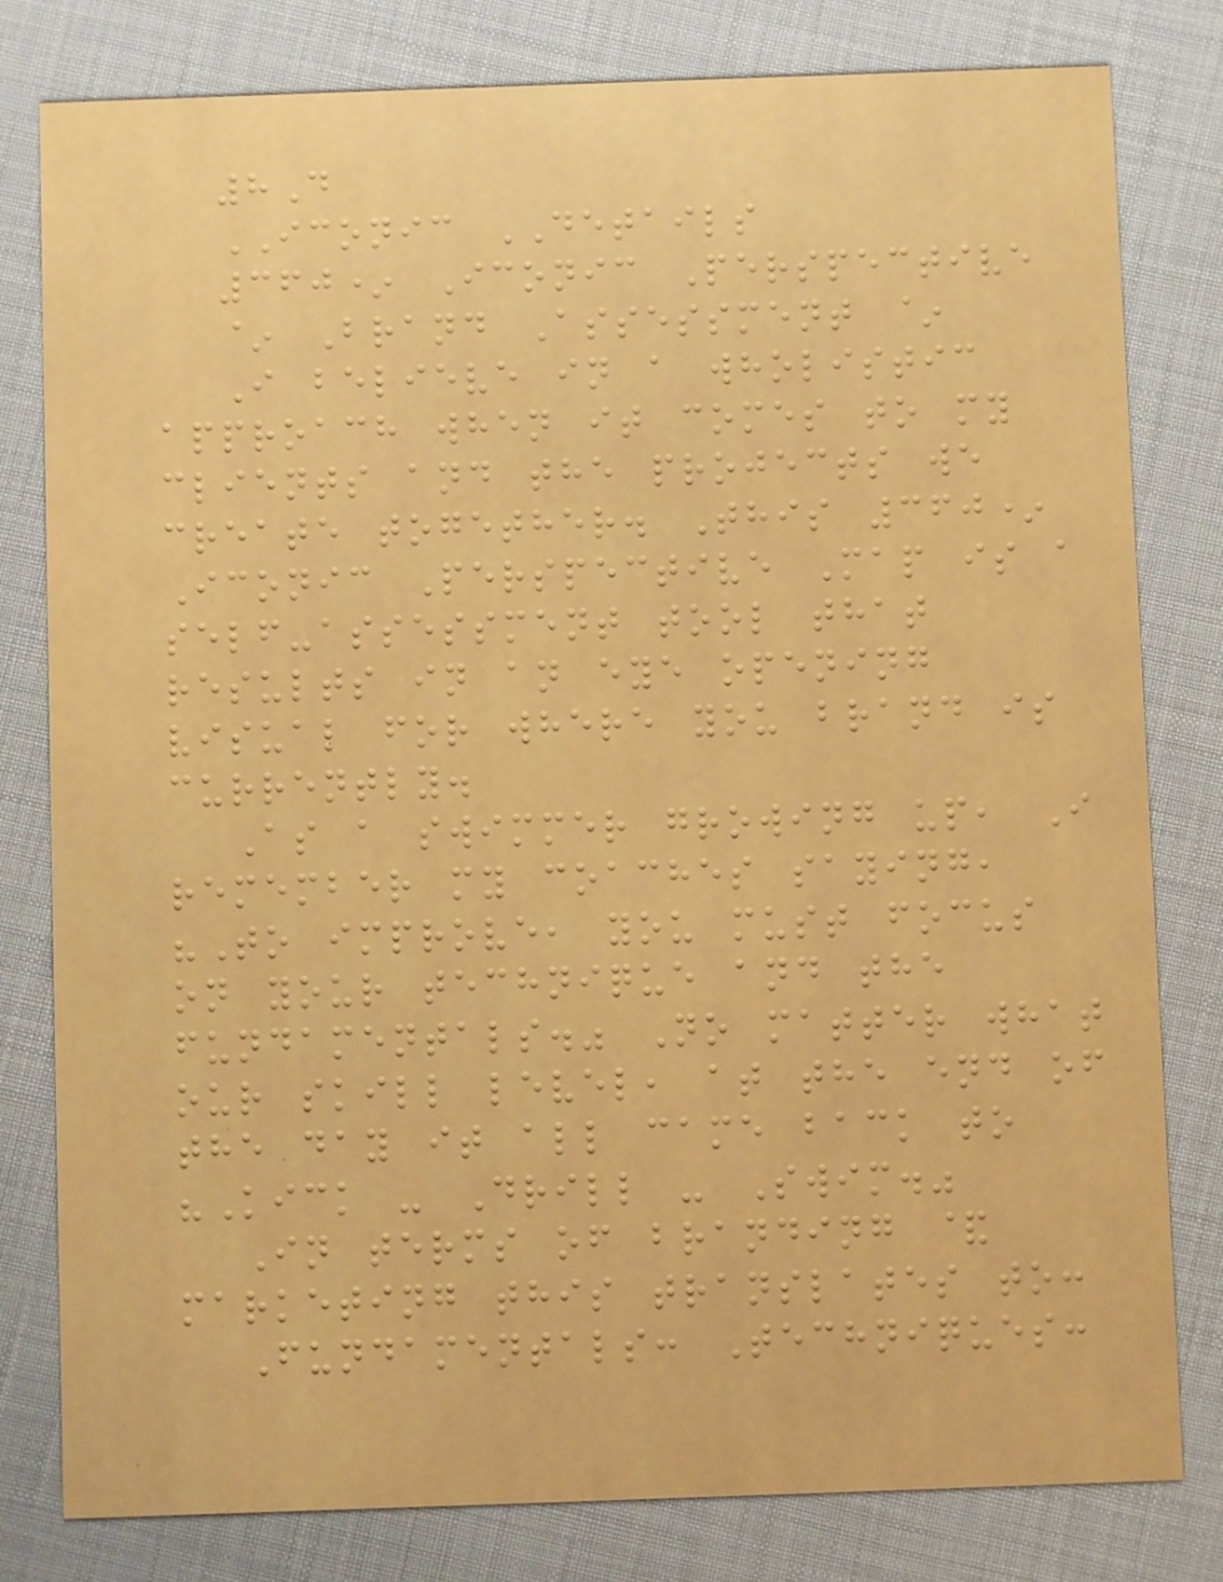8D
ICONIC DETAILS
360* Iconic Perspective
~ Brand Assessment ~
I believe in a wholistic
approach when it comes to my
clients and the projects we
create together. This 360*
Iconic Perspective Map is a
self-assessment tool that
results in an eye opening
visual for where you brand is
currently.
As a swimmer growing up, I
remember my coaches saying,
"To improve, you must focus
on your technique and the
fundamentals." No matter what
our skill level, at the end of
the day it all came back to
"Kick - Drill - Swim."
In terms of branding &
marketing this translates to:
Fundamentals: Techniques:
